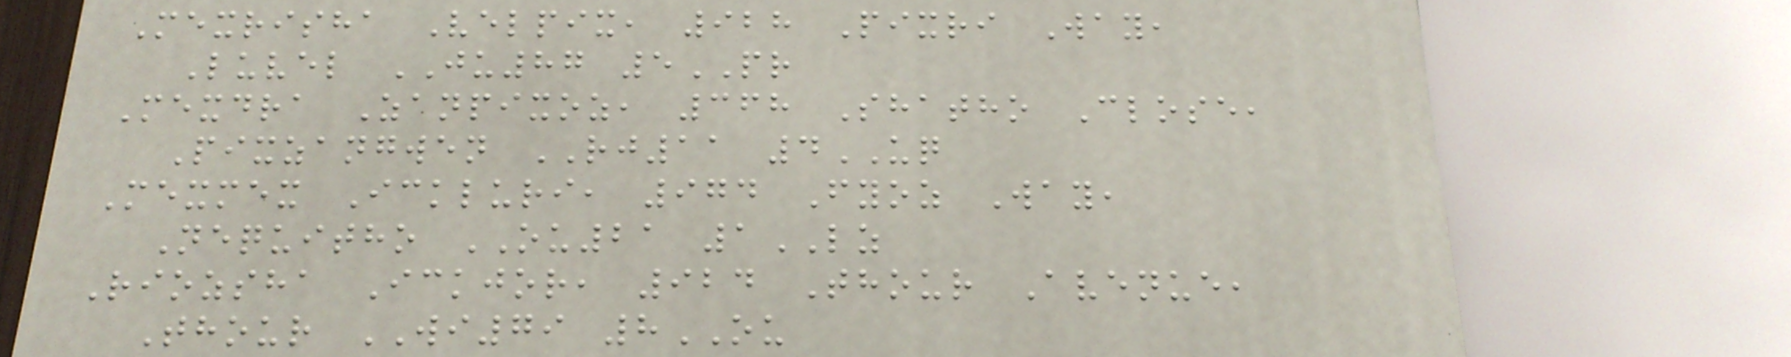Mexrisha Velpix, 928 Pixri Way,
Luvel JU87 5PR
Mexdra Zanpixoz, 368 Shatho Close,
Pixzangwen RJ11 4UQ
Mexmex Ickluri, 974 Fyoz Way,
Nequitho OU21 1LZ
Riozsha Ickjor, 924 Thour Avenue,
Thour WI79 8OU
